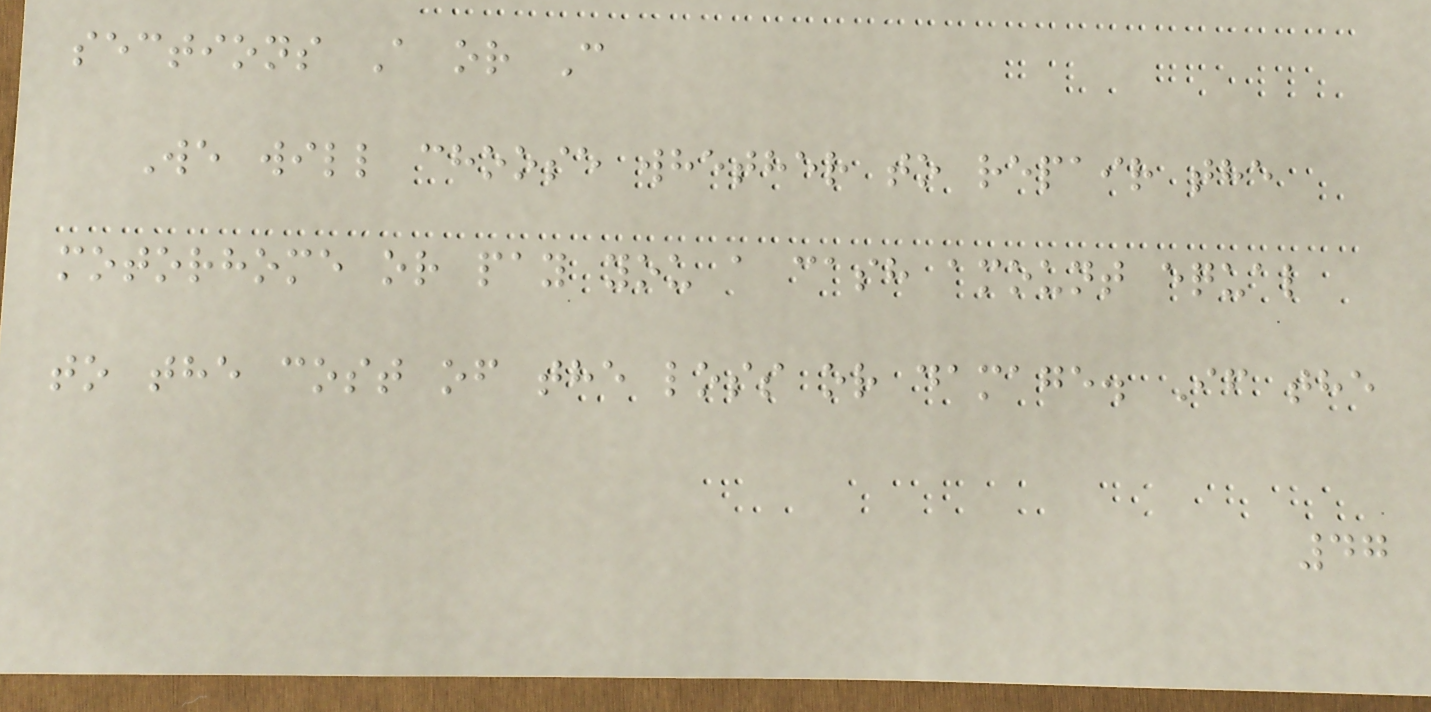sections A or C
We will choose whether to repair the
motorhome or pay you a cash amount equal
to the cost of the loss or damage. If the
47
